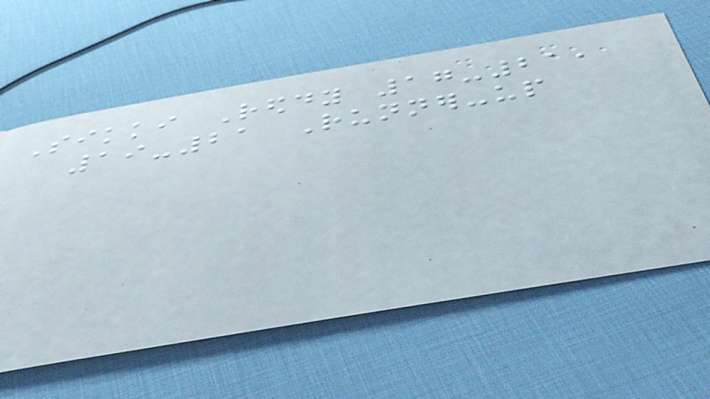Sikki Reddy 17-21,
19-21 Runner-up
